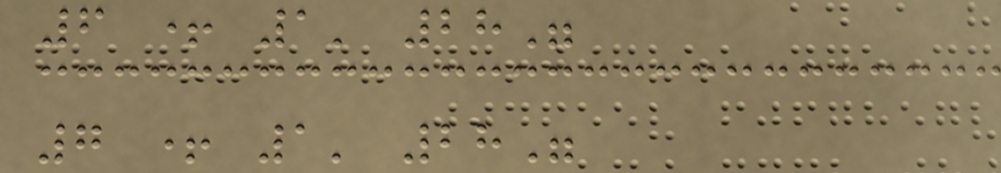6 + 1' 28"
7 + 1' 28"
